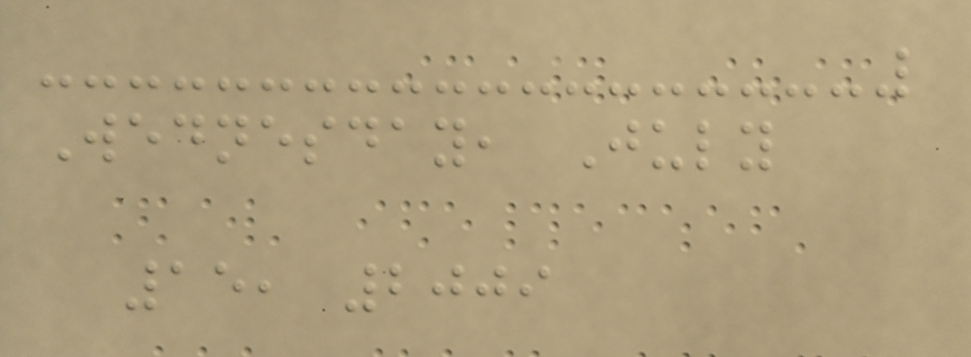Wednesday, July
15, 2009
